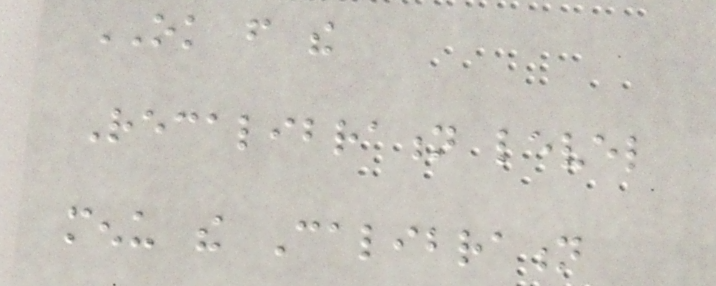OK from the
Recalibration level
menu the Calibration
